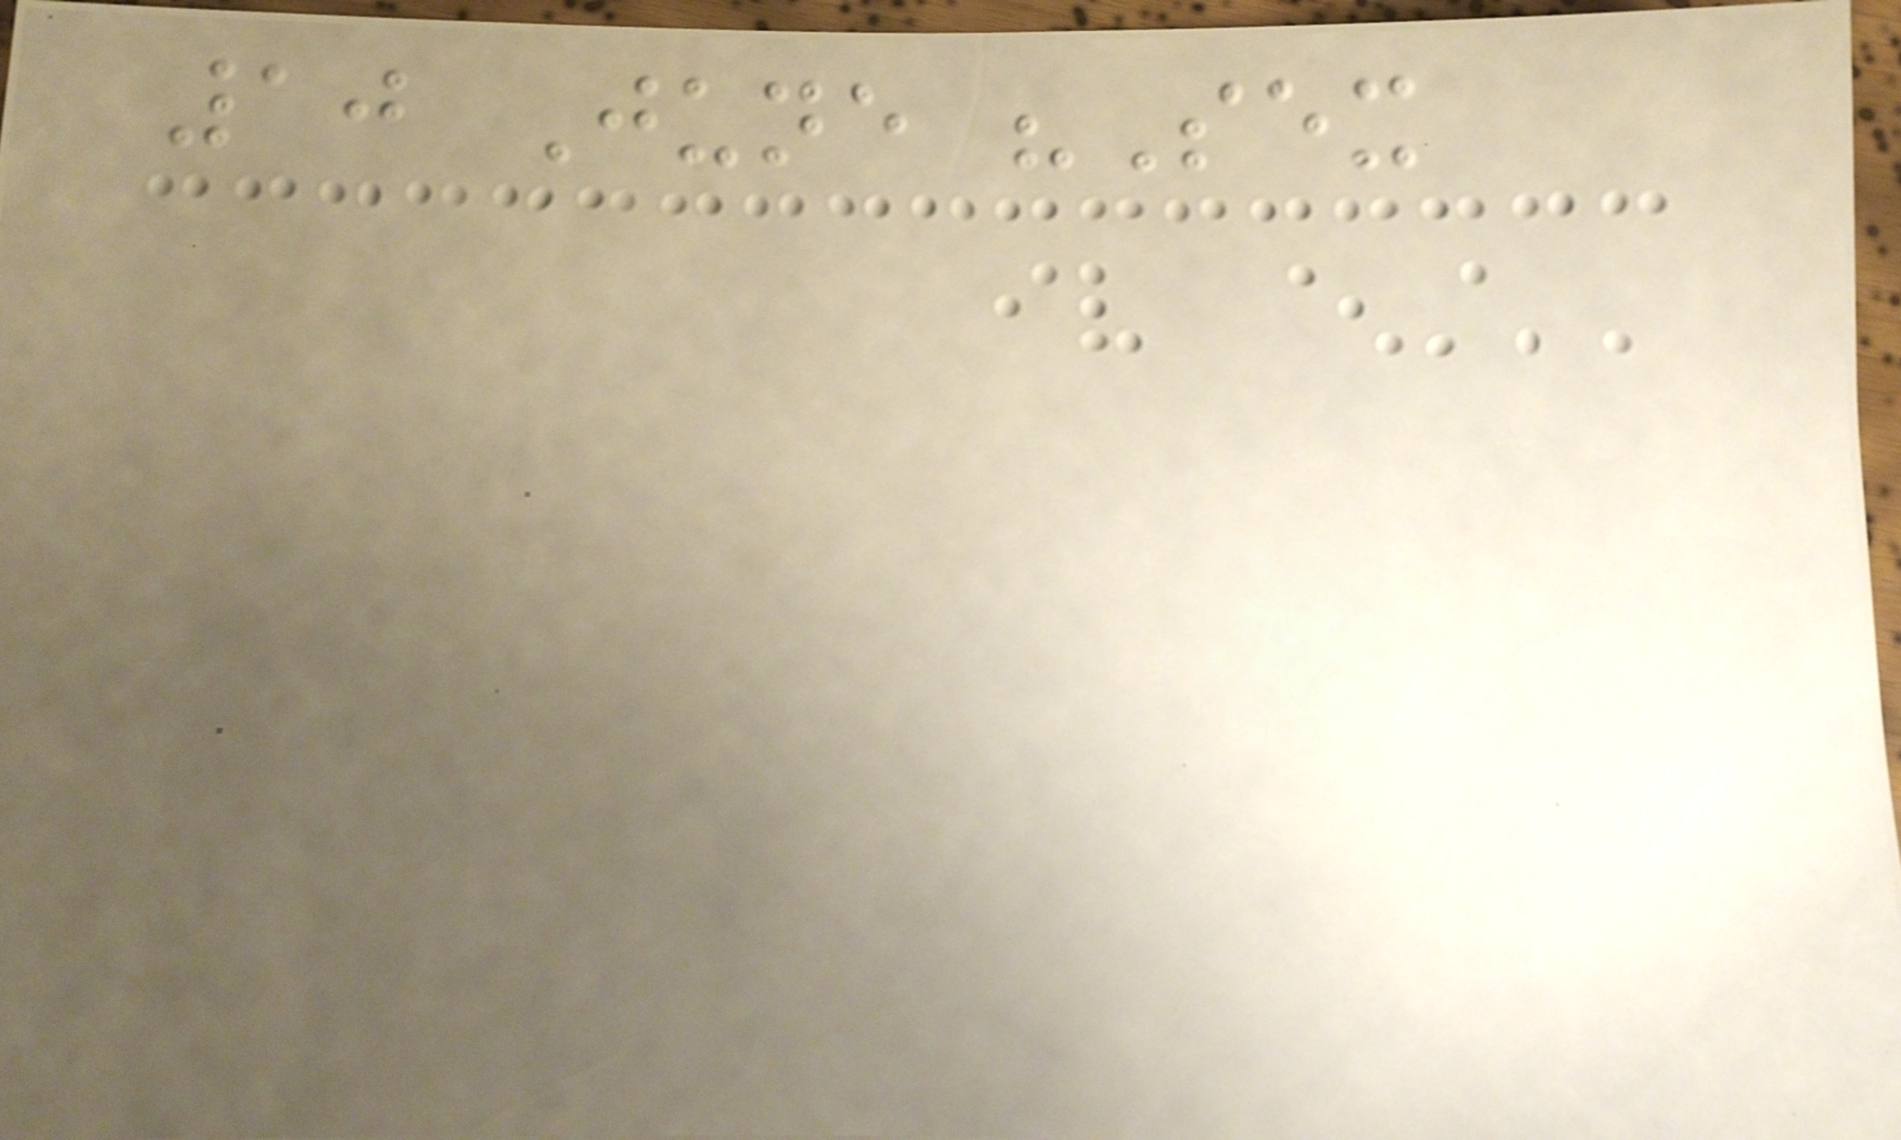10 June "Sex
